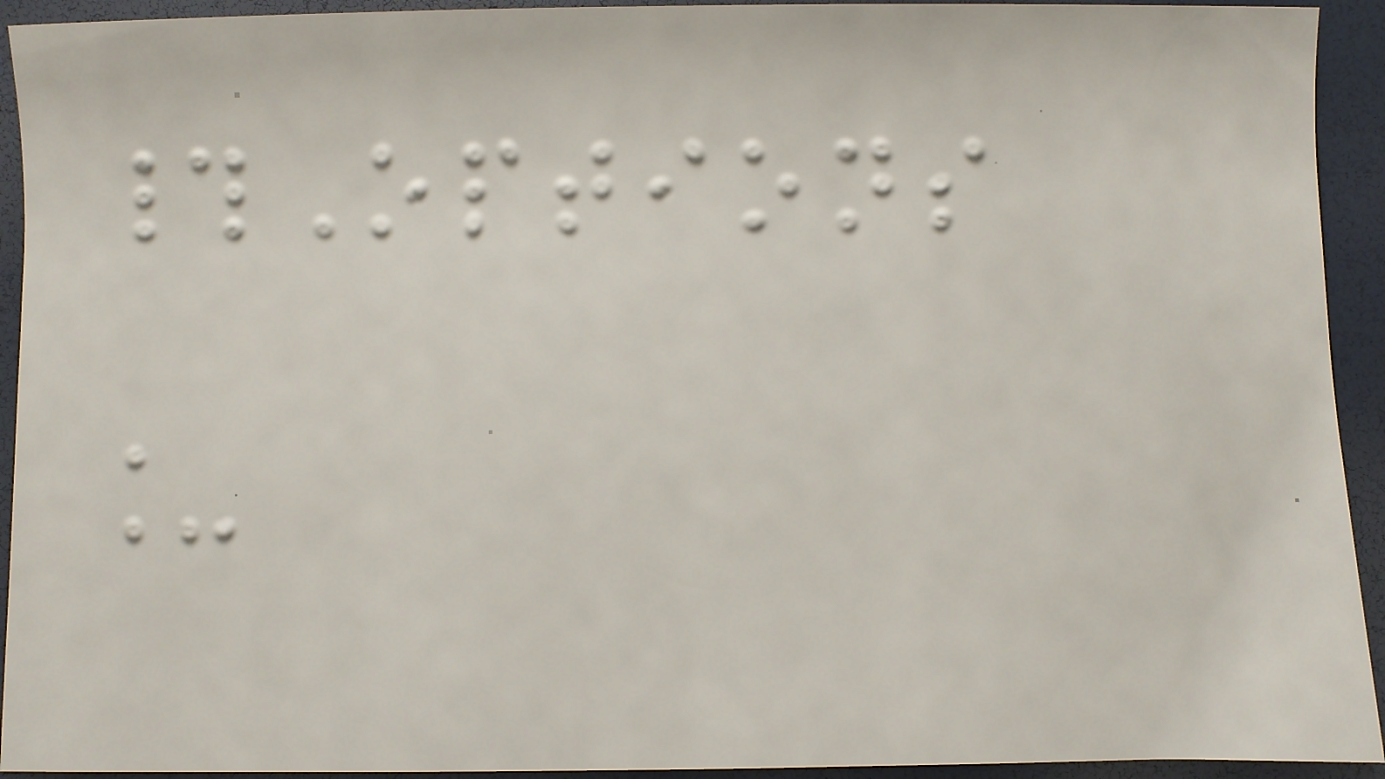#Options
_
